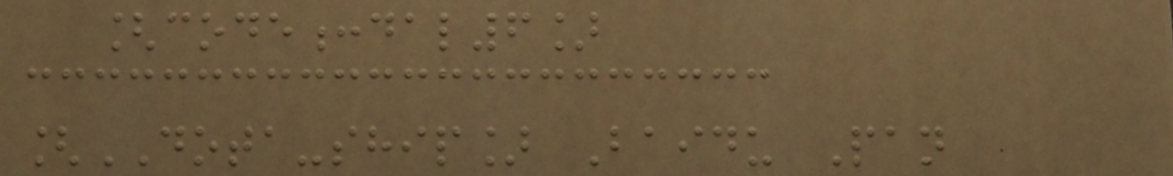[code:dal6]
[DOTA-ship] Baidu Pan
